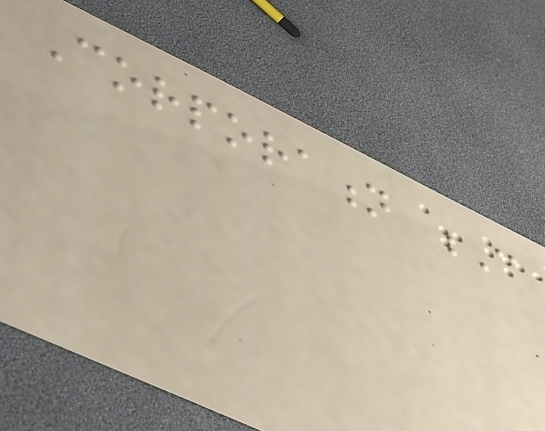Corporation C
